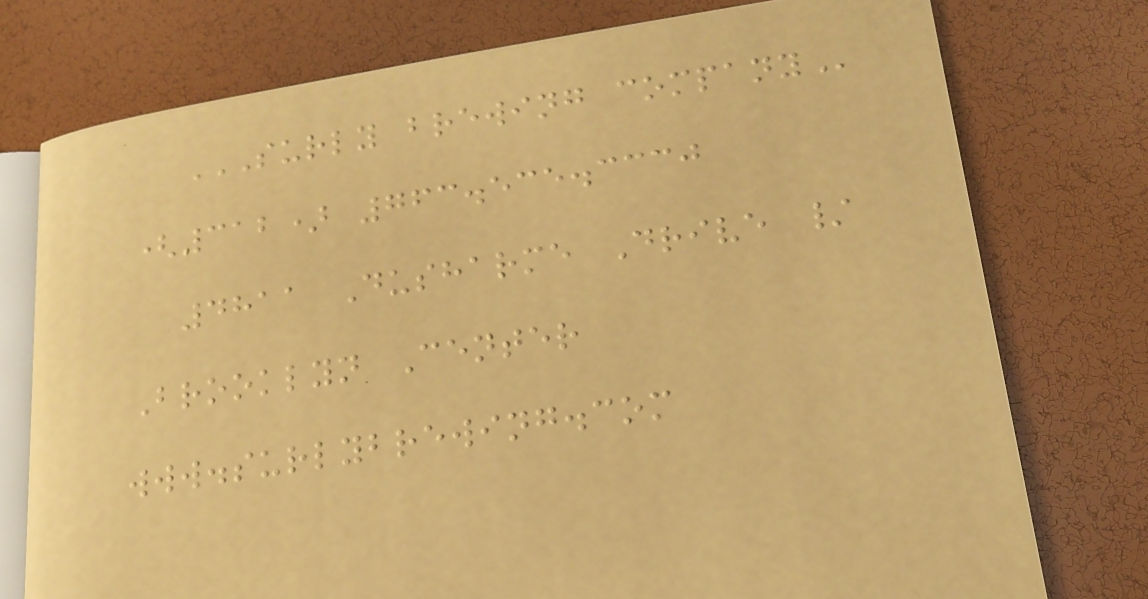SURLY BREWING COMPANY
(312) 763.535.3330
4811 Dusharme Drive /
Brooklyn Center
www.surlybrewing.com
